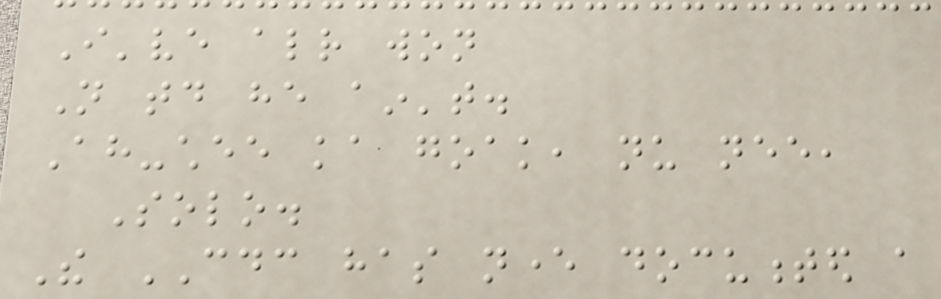I've already won
Not today he ain't.
Ah-chee ka goak, nu nee,
Solo.
The CDC has never documented a
